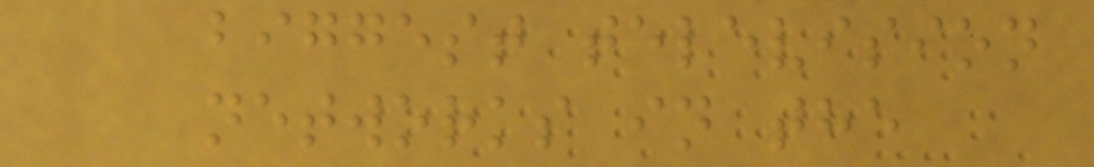biggest television
networks in the
